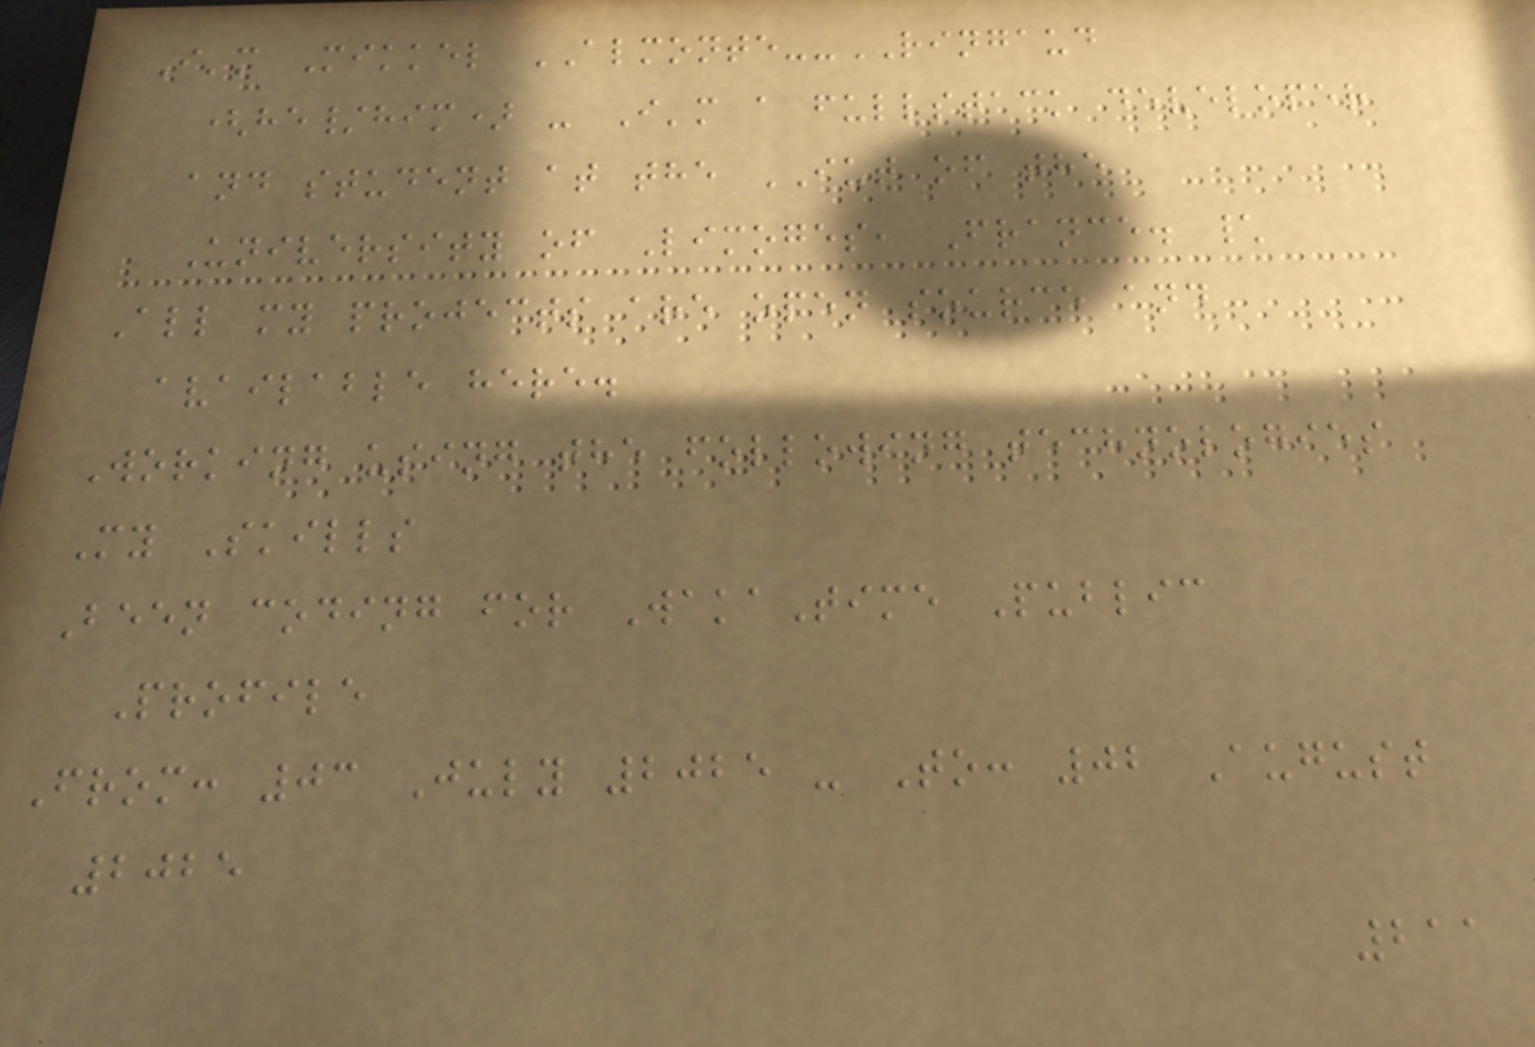I'm Mikkel ALMONTE--RINGAUD
(he/him) - I'm a fullstack developer
and student at the IUT of the
University of Limoges, France. \
All my projects are open source and
available here.
Working using the following technologies
My Skills
Been coding for WakaTime Public
Profile
From: 03 July 2025 - To: 02 August
2025
211
